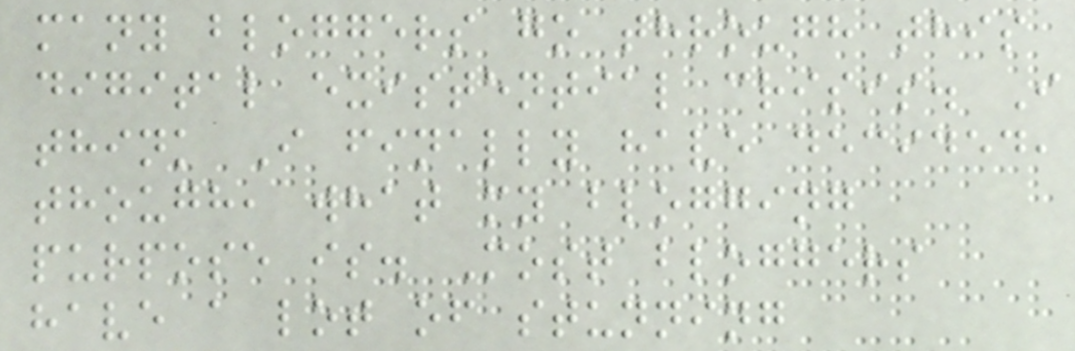many bloggers go through this
digital existential crisis. I
think I finally have decided,
though, what my blogging
purpose is. Most bloggers
have a lot of stunning
